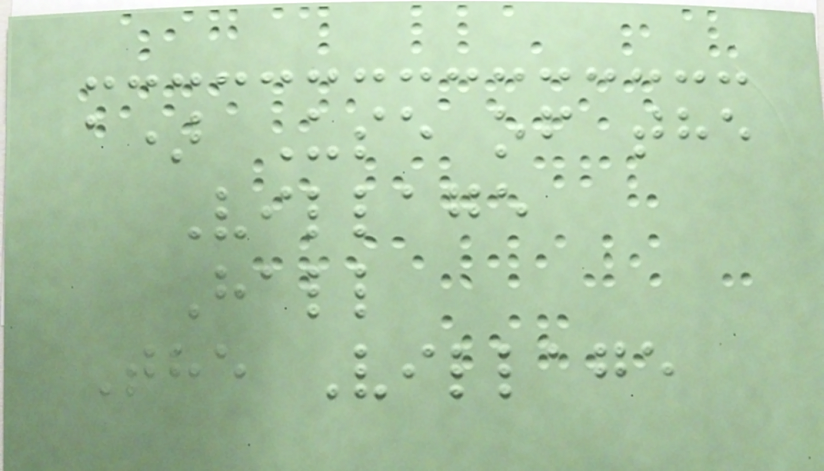a) Use of the
Village
Hall
The Village
